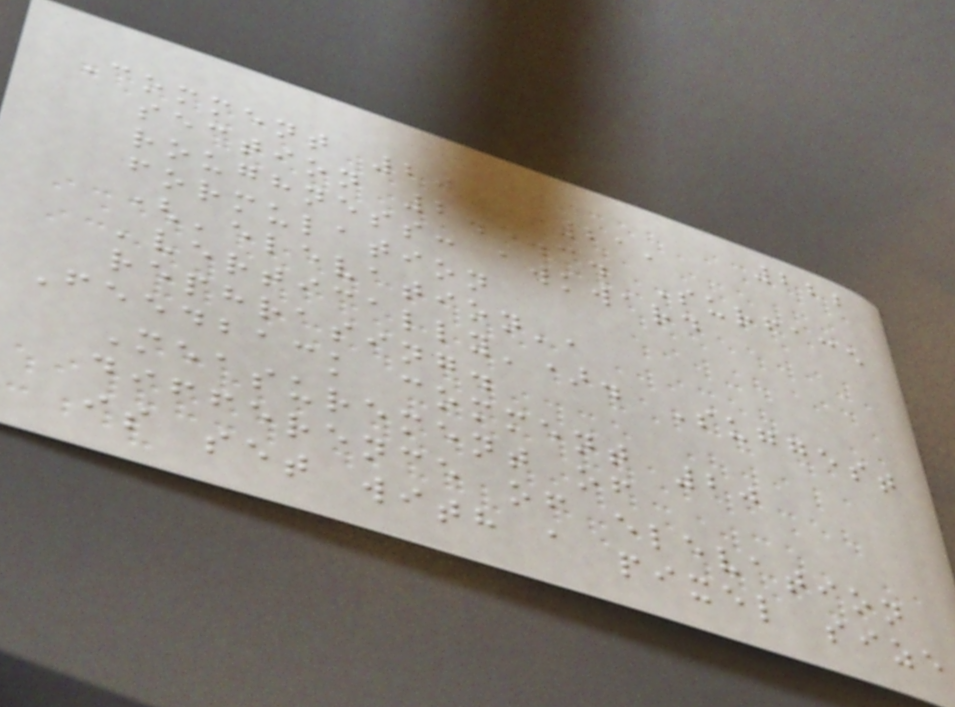222
Comment 20 *21,
section 2.5.3. Surface
roughness: awkward
formulation
('elevation',
'vertically'). Suggest
rephrasing.
Feedback comment 20
Measurement of
difference of elevation
is set with a pixel size
